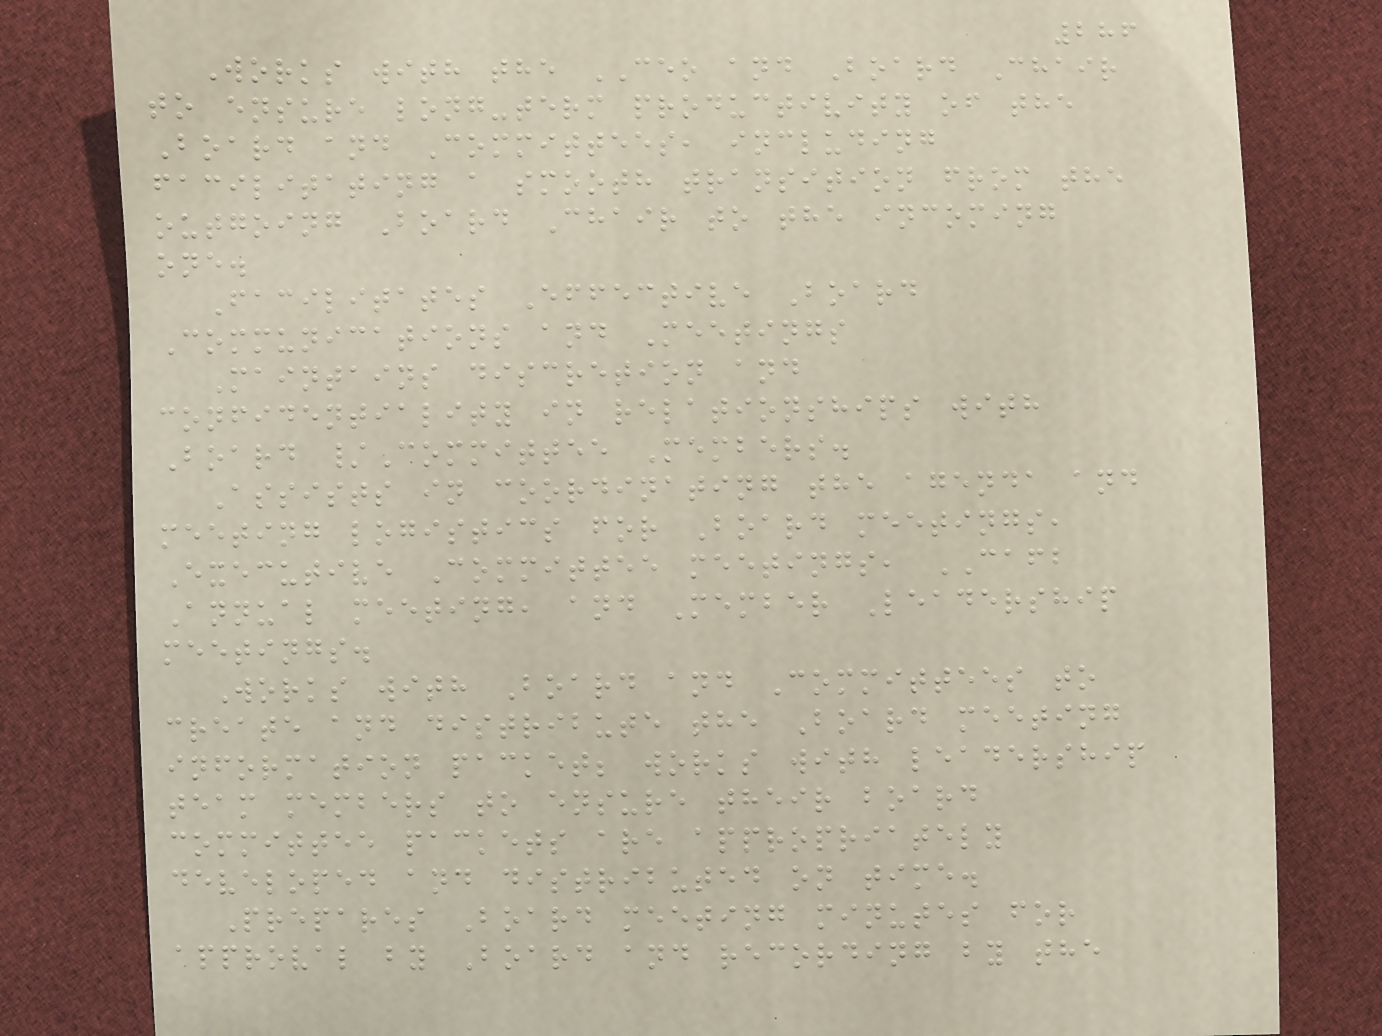286
Works with the CEO and Board Chair
to ensure long-term productivity of the
Board and Committees, including
facilitating a smooth transition from the
outgoing Board Chair to the incoming
one.
Facilitates Effective Board
Communications and Meetings
Maintains discretion and
confidentiality in relationships with
Board /Committee Members.
Assists in coordinating the agenda and
meeting logistics for Board meetings,
Executive Committee meetings, CAFB
Annual meeting, and Member Leadership
meetings.
Works with Board and Committees to
create and distribute the Board meeting
information packet; works with leadership
team members to ensure their board
committee packets are appropriately
developed and distributed on time.
Prepares Board meeting minutes for
approval by Board and recording by the
